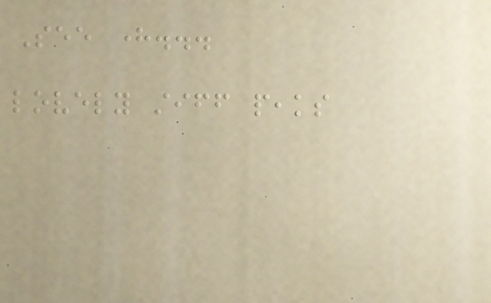See here...
lovely stiff peaks
